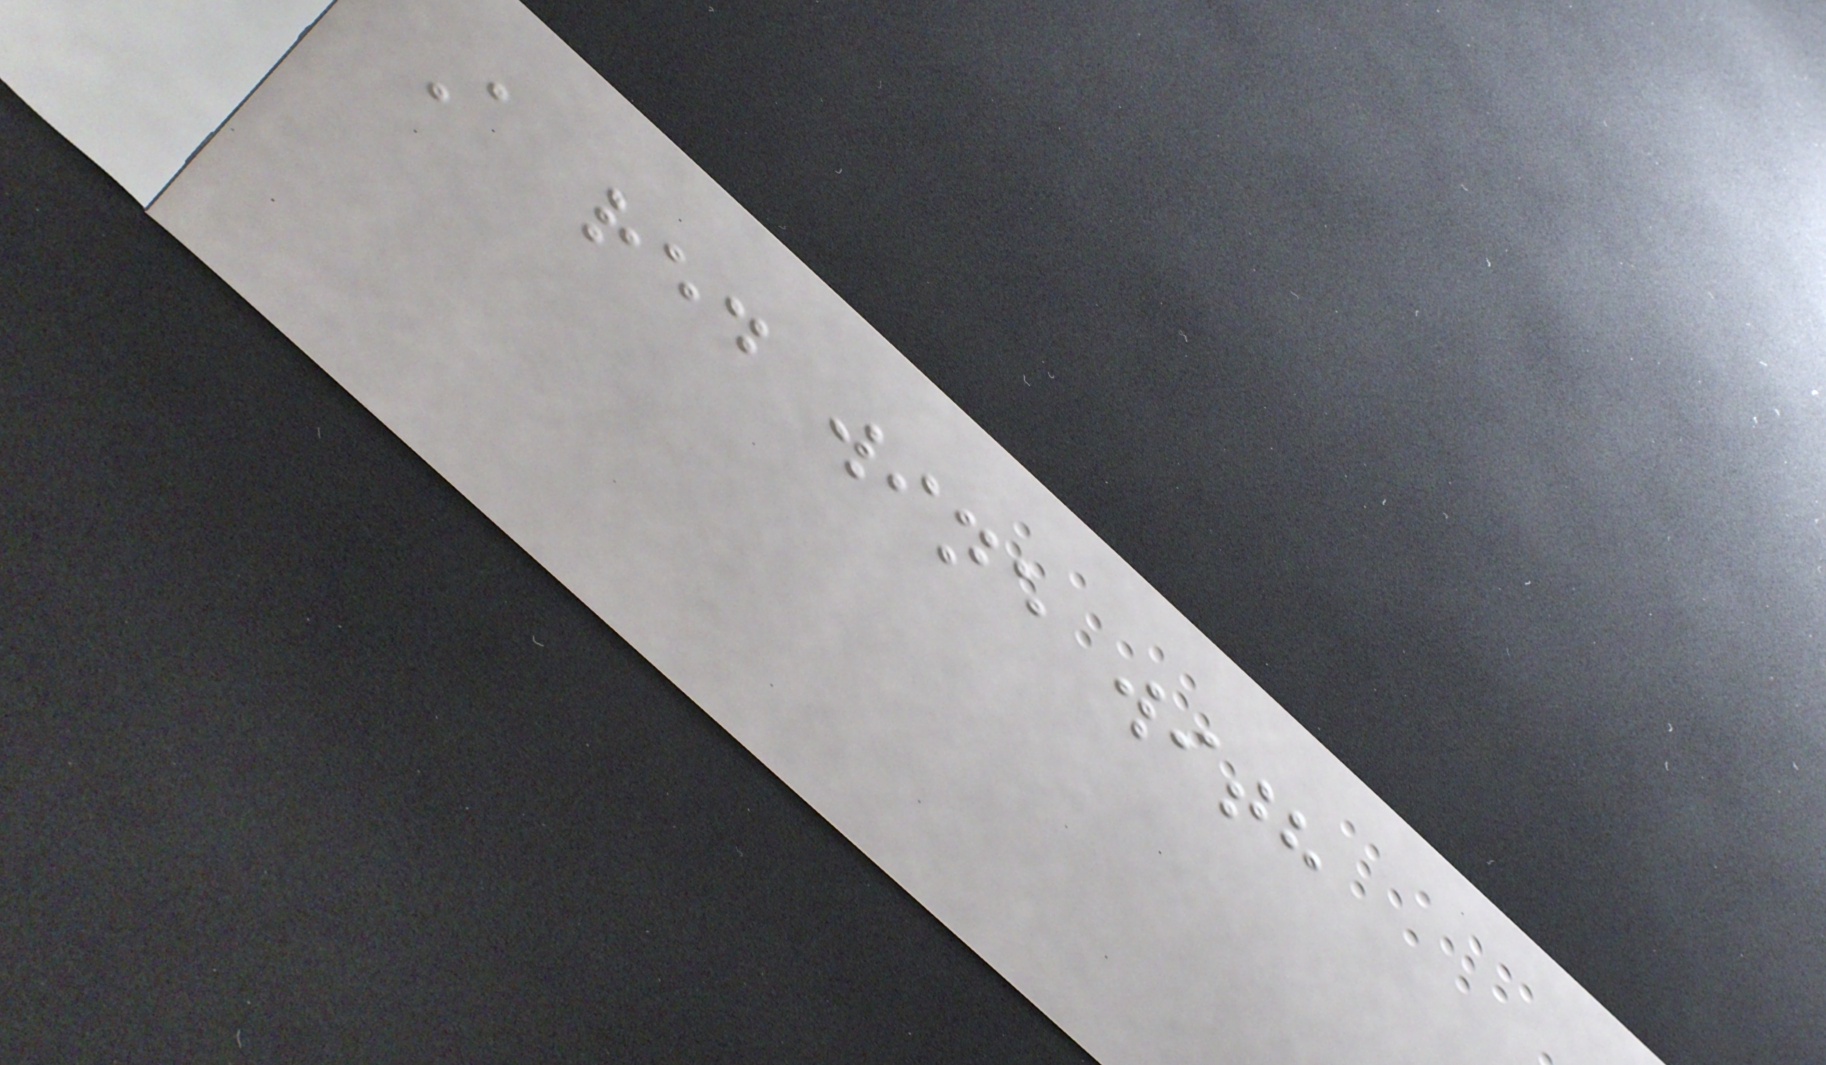A red wine with
